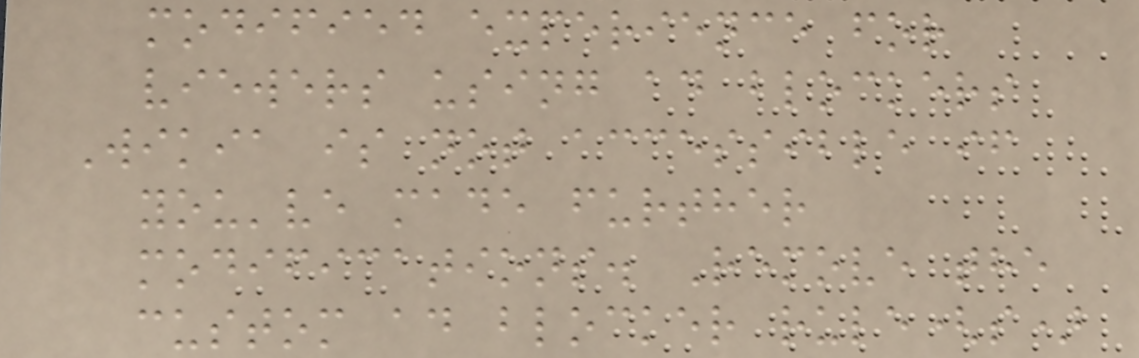modified experience for
viewers using ad blockers
Wikia is not accessible if
you've made further
modifications. Remove the
custom ad blocker rule(s)
